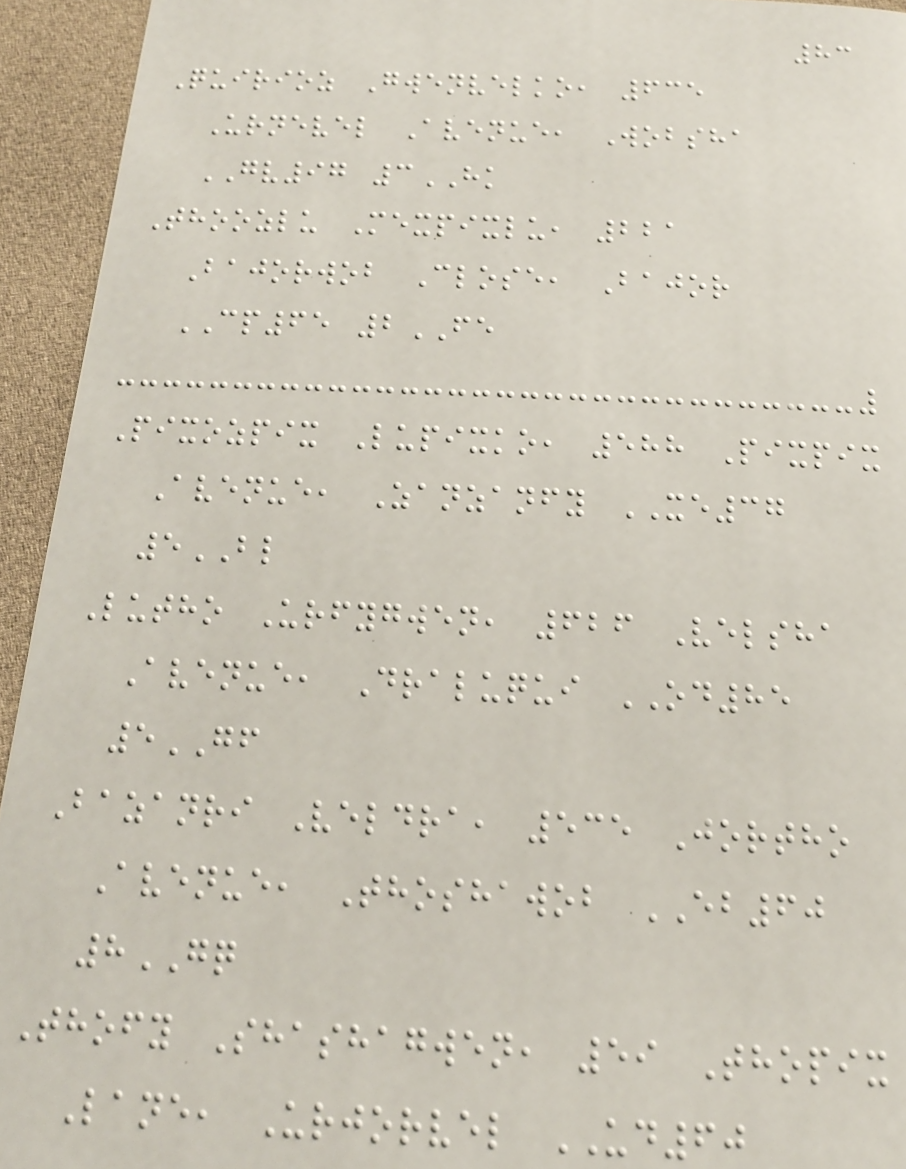83
Quirioz Gwenvelko, 635
Urnevel Avenue, Wobsha
GV97 3HK
Thoozlu Mexpixlu, 221
Bajorwob Close, Bajor
CP65 2FE
Pixozpix Lupixko, 588 Pixpix
Avenue, Zanzanfy XE37
5BL
Lutho Urfygwen, 626 Velsha
Avenue, Draluqui OD85
5GF
Bazanri Veldra, 535 Jortho
Avenue, Thoshawob EB60
8GQ
Thofy Shashagwen, 59 Thopix
Lane, Urjorvel UD60
